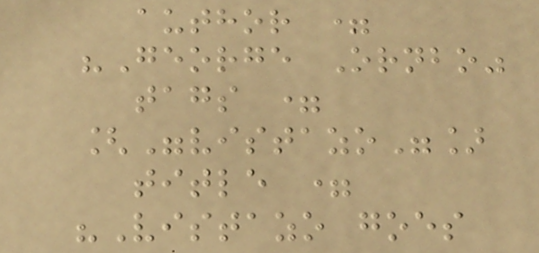author =
"George Ornbo"
tags =
["vistazo"]
title =
"Vistazo goes
